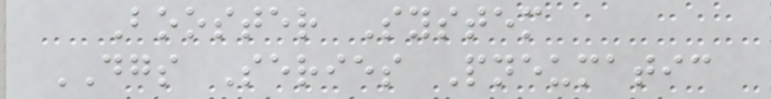Booster System
DGS Series Pneumatic
